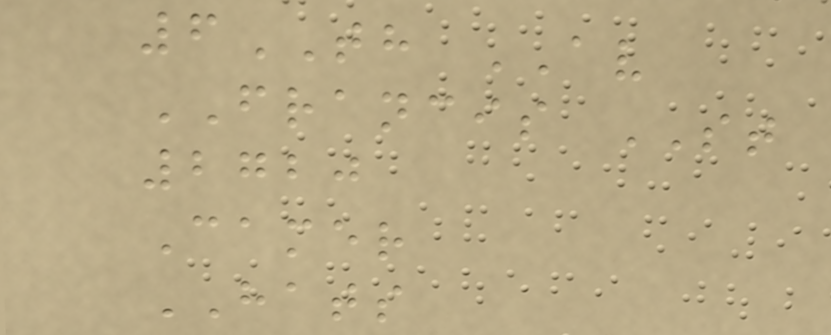6TH AV
FRANCIS ST
2720
Camer
HATS
